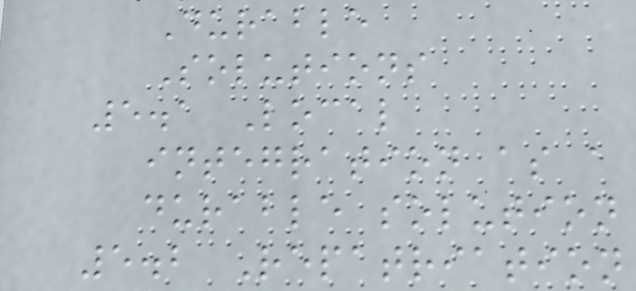Durable
Solutions
5.1 Local
integration as a
durable solution
5.2 Repatriation
